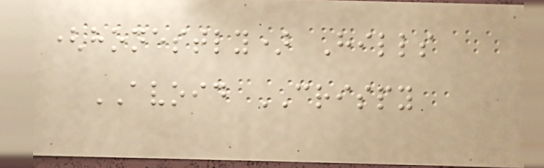(honestly) Hills
AVOID CRISPY
